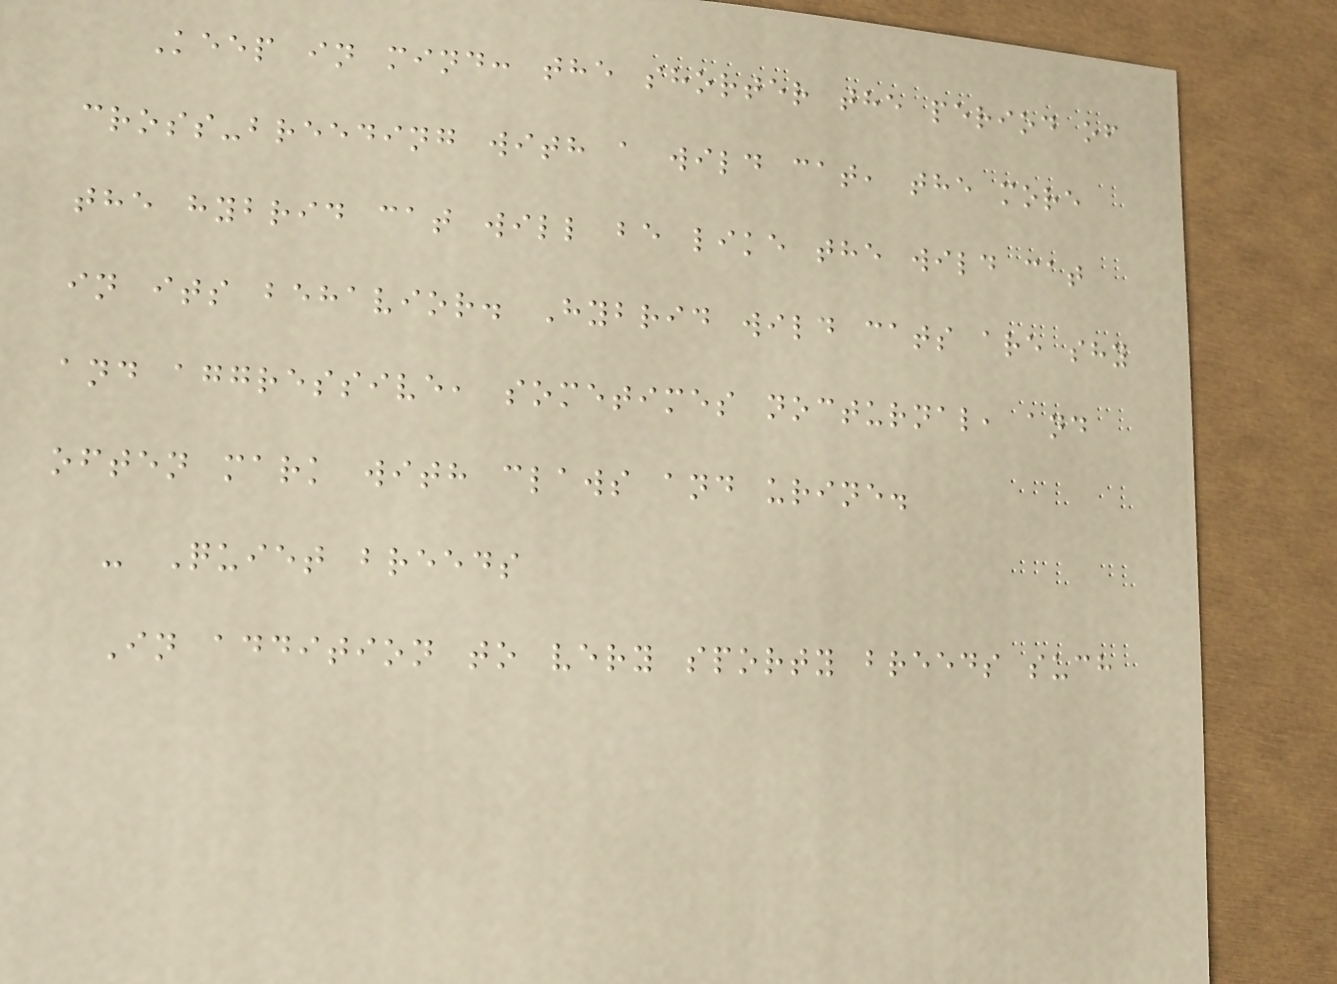Keep in mind: the shorter the period of
cross-breeding with a wild cat, the more
the hybrid cat will be like the wild cat
in its behavior. Hybrid wild cats are shy
and aggressive, sometimes nocturnal, and
often mark with claws and urine.
- Quiet breeds
In addition to very sporty breeds such
